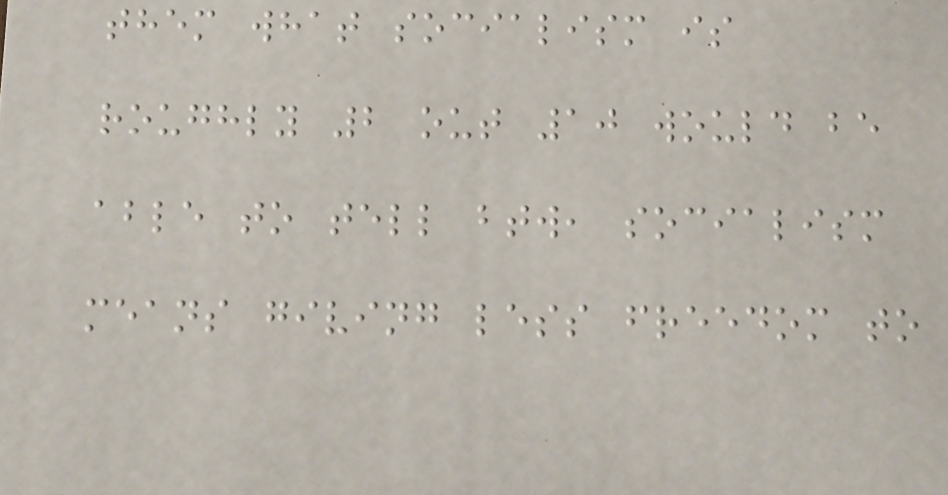them what socialism is
roughly 2 out 10 would be
able to tell btw, socialism
means giving less freedom to
